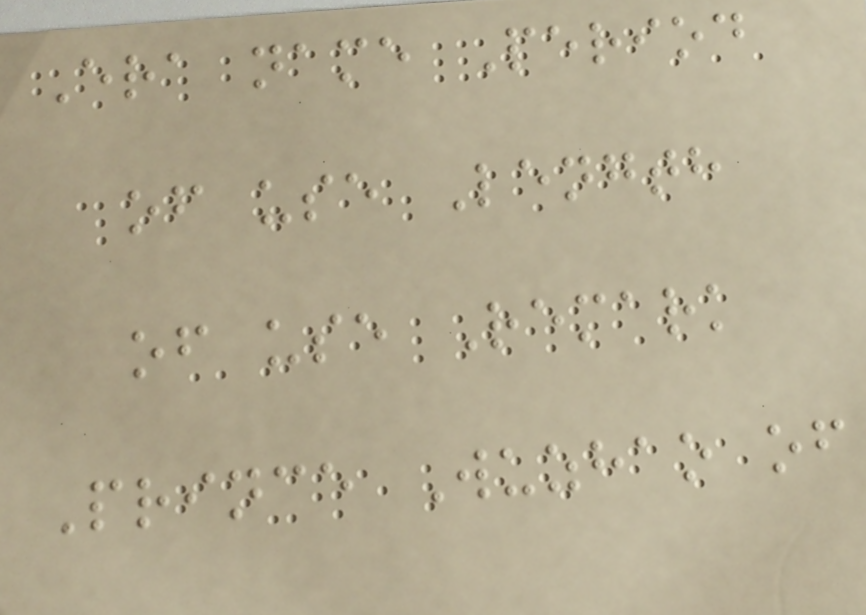Era name Period
of use Length
of use Remark
Prince Wuzhao of
